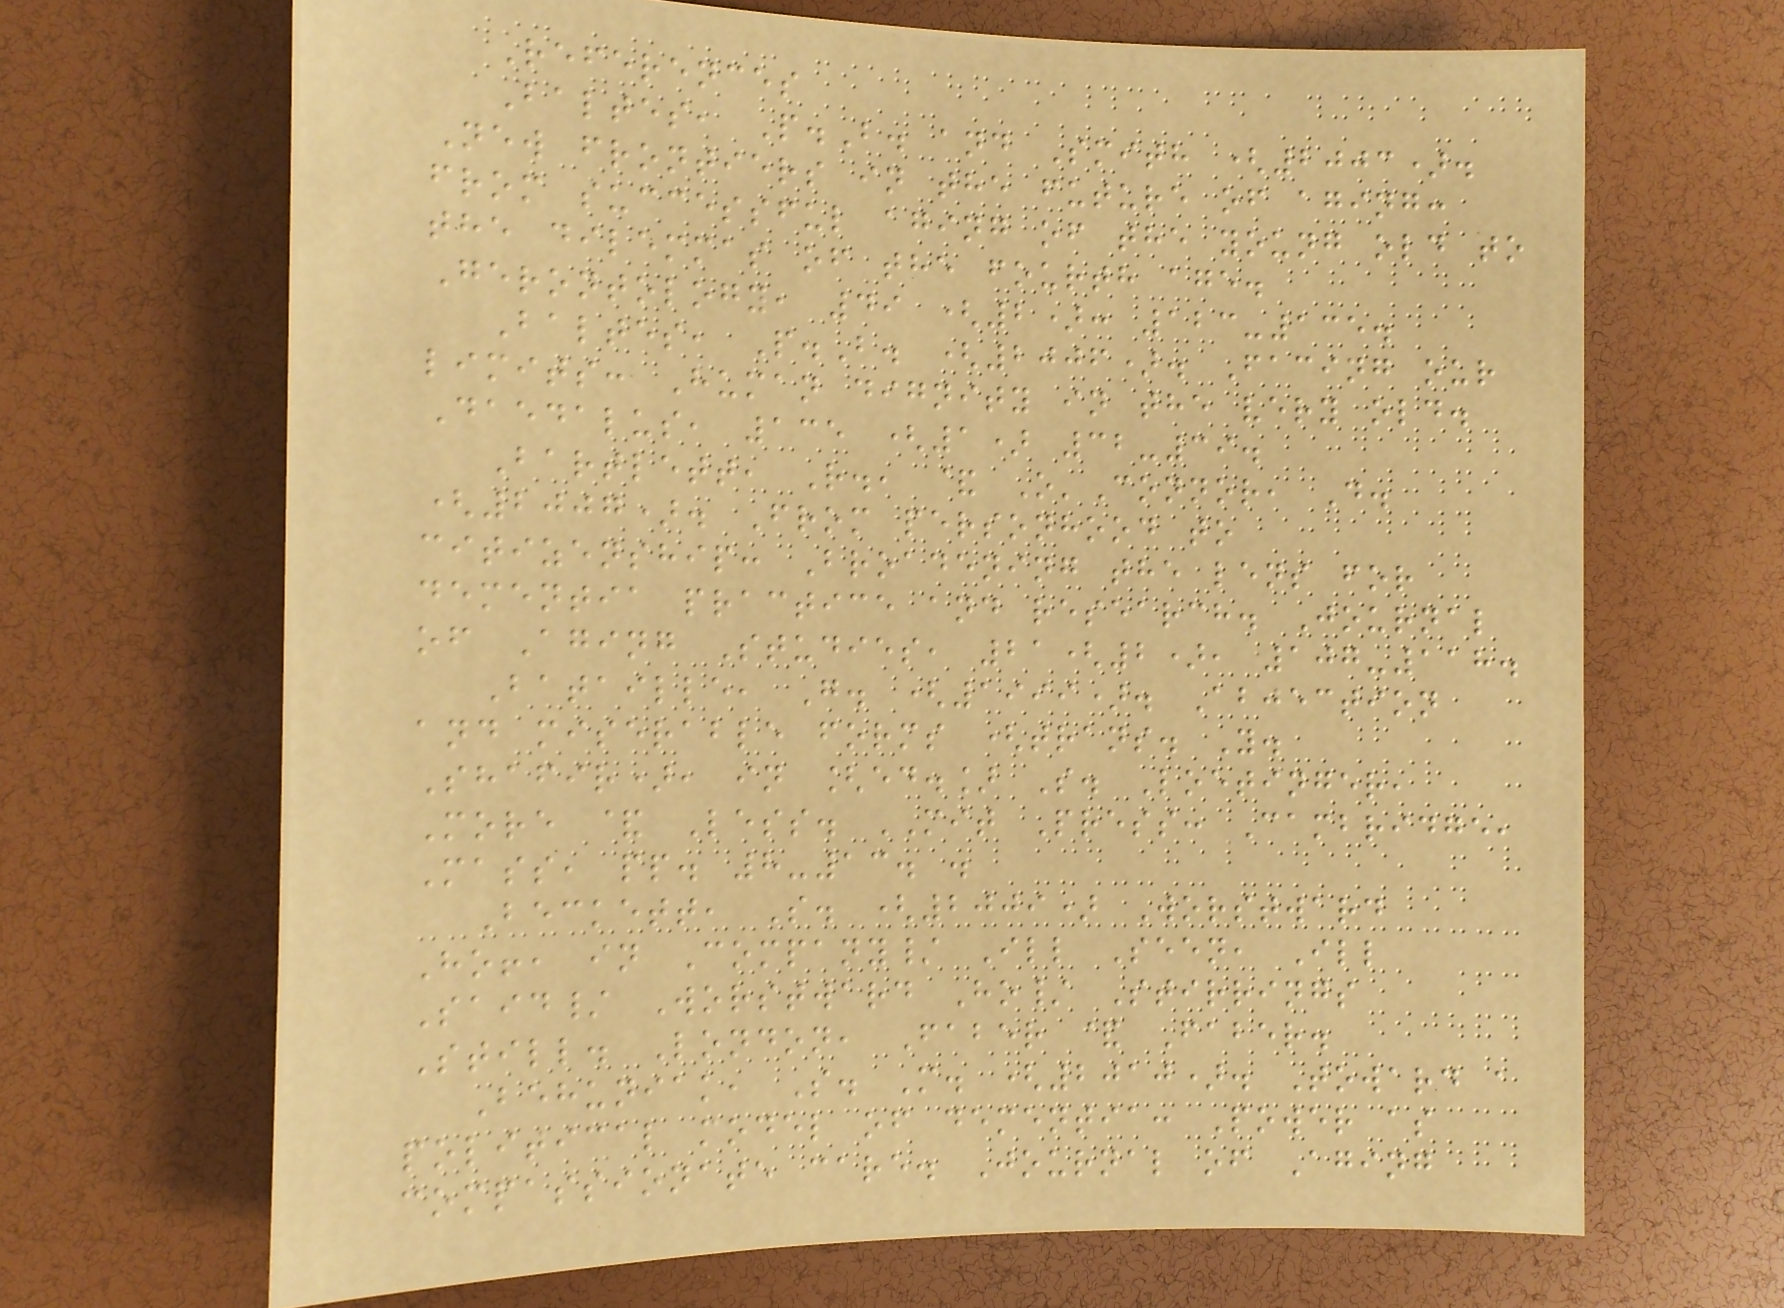References
Baltes, P.B. and Smith (2003).
New frontiers in the future of aging:
from successful aging of the young old to
the dilemmas of the fourth age.
Gerontology, 49 (2): 123-135.
Baltes, P.B. (2006). Facing our
limits: Human dignity in the very old.
Daedalus, 135 (1) 32-39.
Bartlett, R., & O'Connor, D.
(2007). From personhood to
citizenship: Broadening the lens for
dementia practice and research. Journal
of Aging Studies, 21(2), 107-118.
Bataille, G. (1999). Abjection
and miserable forms (trans. Y.
Shafir), in [ed.] S. Loetinger,
More & Less. MIT Press: Cambridge,
Mass, pp. 8-13. .
Beckett, S. (2009) Worstward
Ho!, in Company/ Ill Seen, Ill
Said/ Worstward Ho/ Stirrings
Still. London, Faber & Faber.
Behuniak, S. M. (2010). Toward a
political model of dementia: Power as
compassionate care. Journal of Aging
